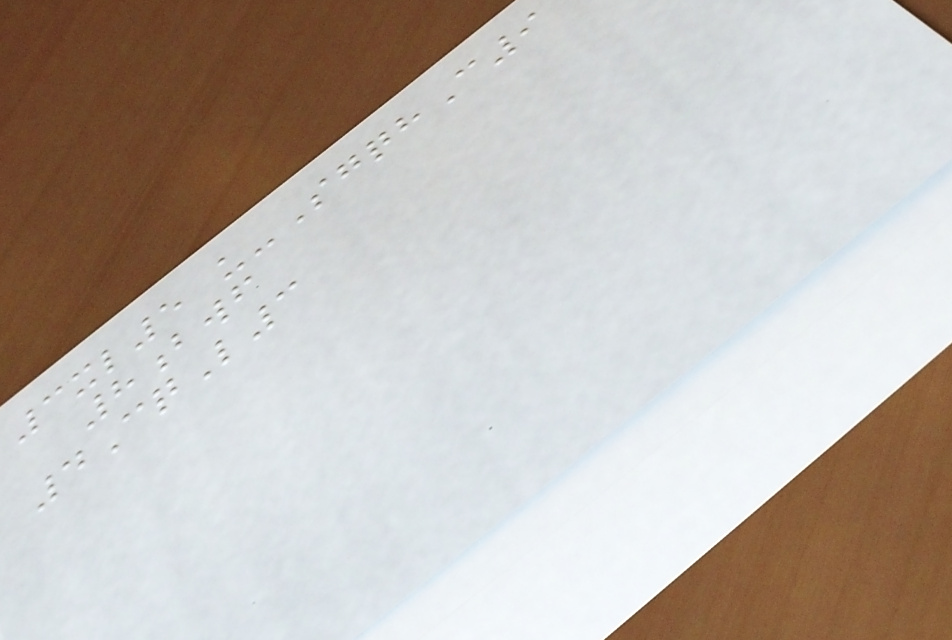3xl5 u-SgqhC9
8bwf
4CqL3
